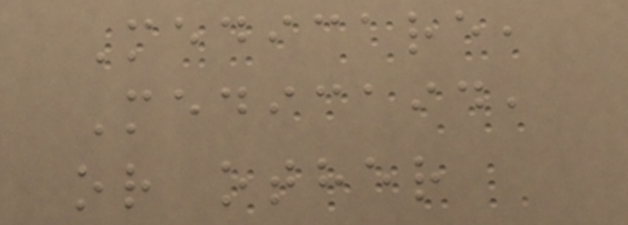Medicare,
Medicaid,
or other
